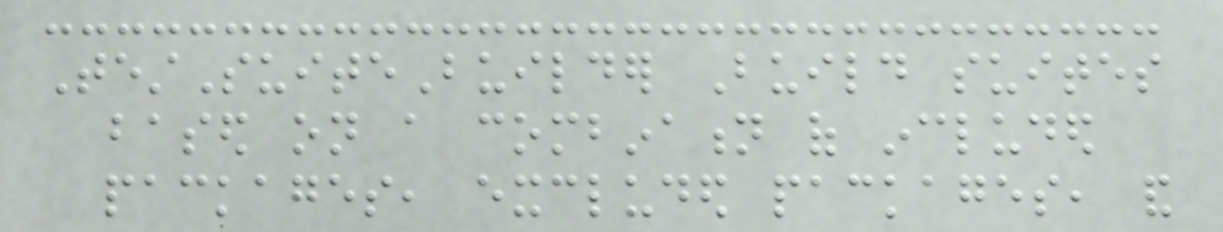TestSuiteBuilder Build suites
based on a combination of included
packages, excluded packages, and
